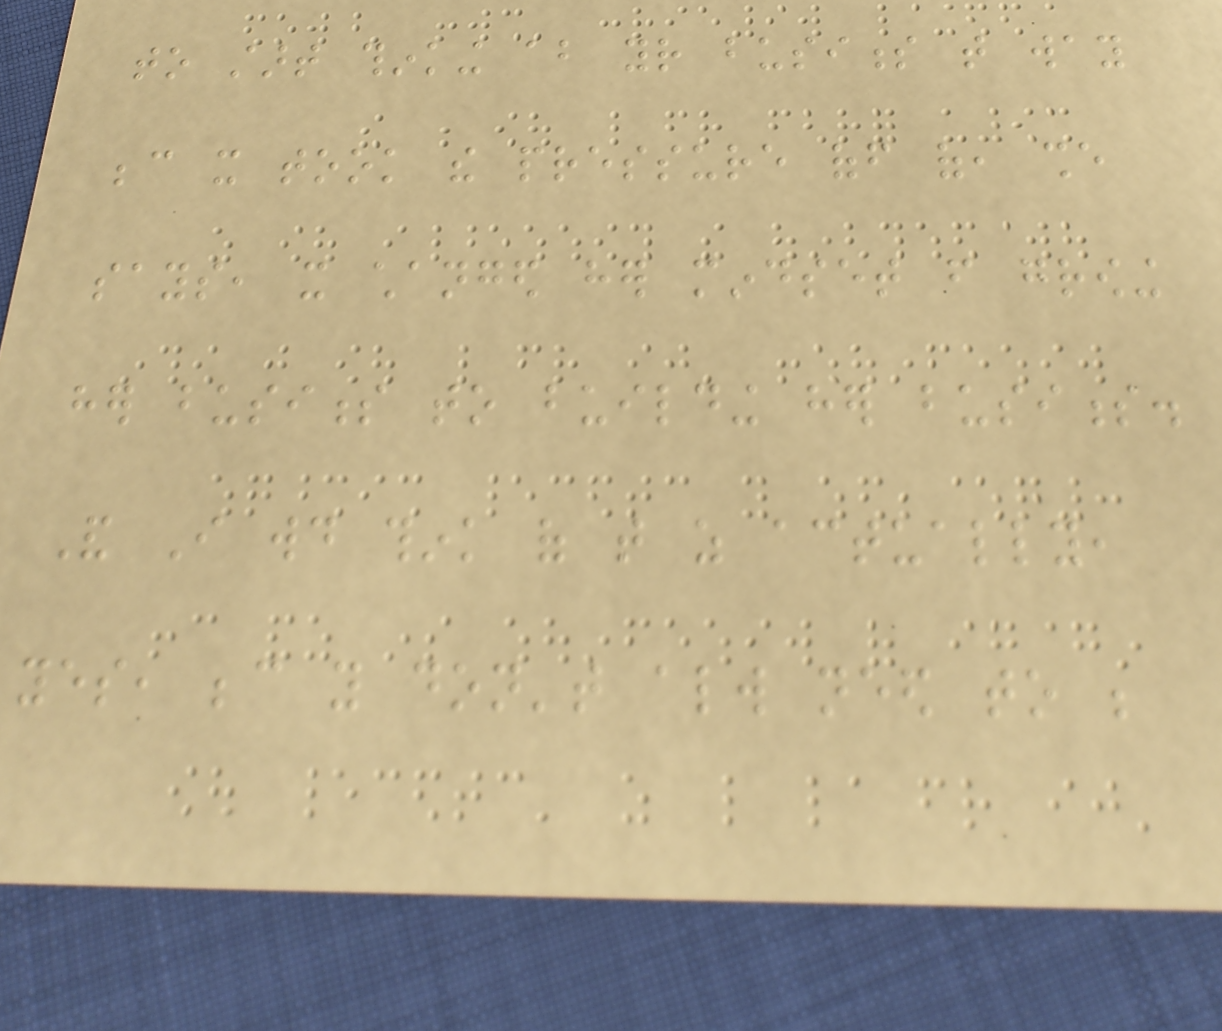to start thinking about your business that way
because it took the pressure off of, she
says, it changed her mindset from growing
her business to building her business.
And I would think of that as actually,
yes, because you don't always need to be
